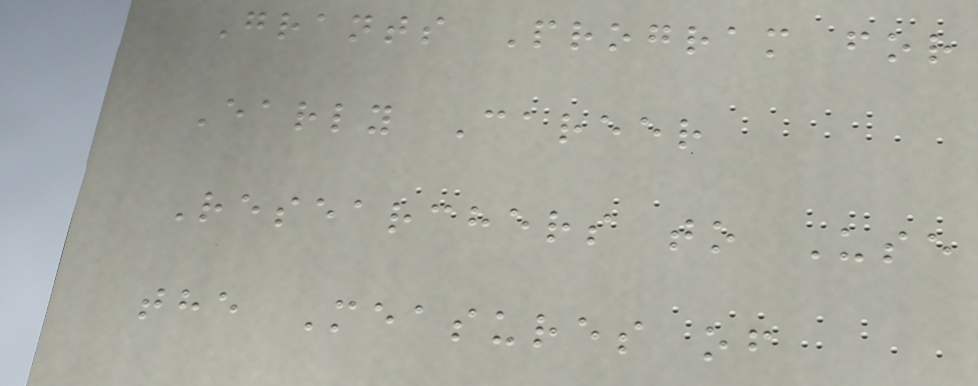Grants Program for
Early Career
Researchers to Use
the Measures of
